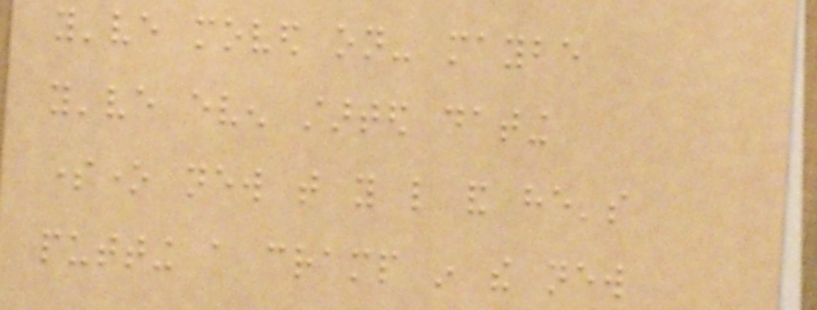you've moved on- maybe
you've even started dating
someone new that you like and he's
putting a cramp in the new
